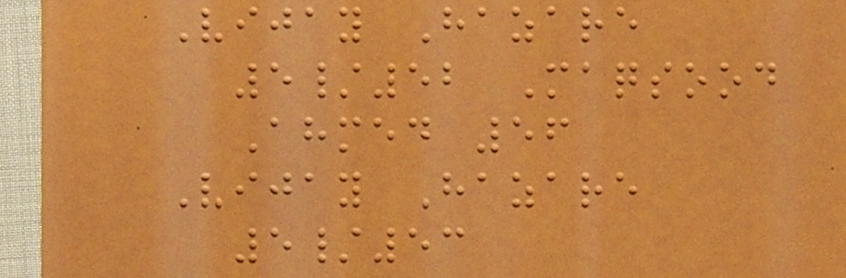Vijay Hazare
5/52 Maqsood
Ahmed 56
Vijay Hazare
5/53
